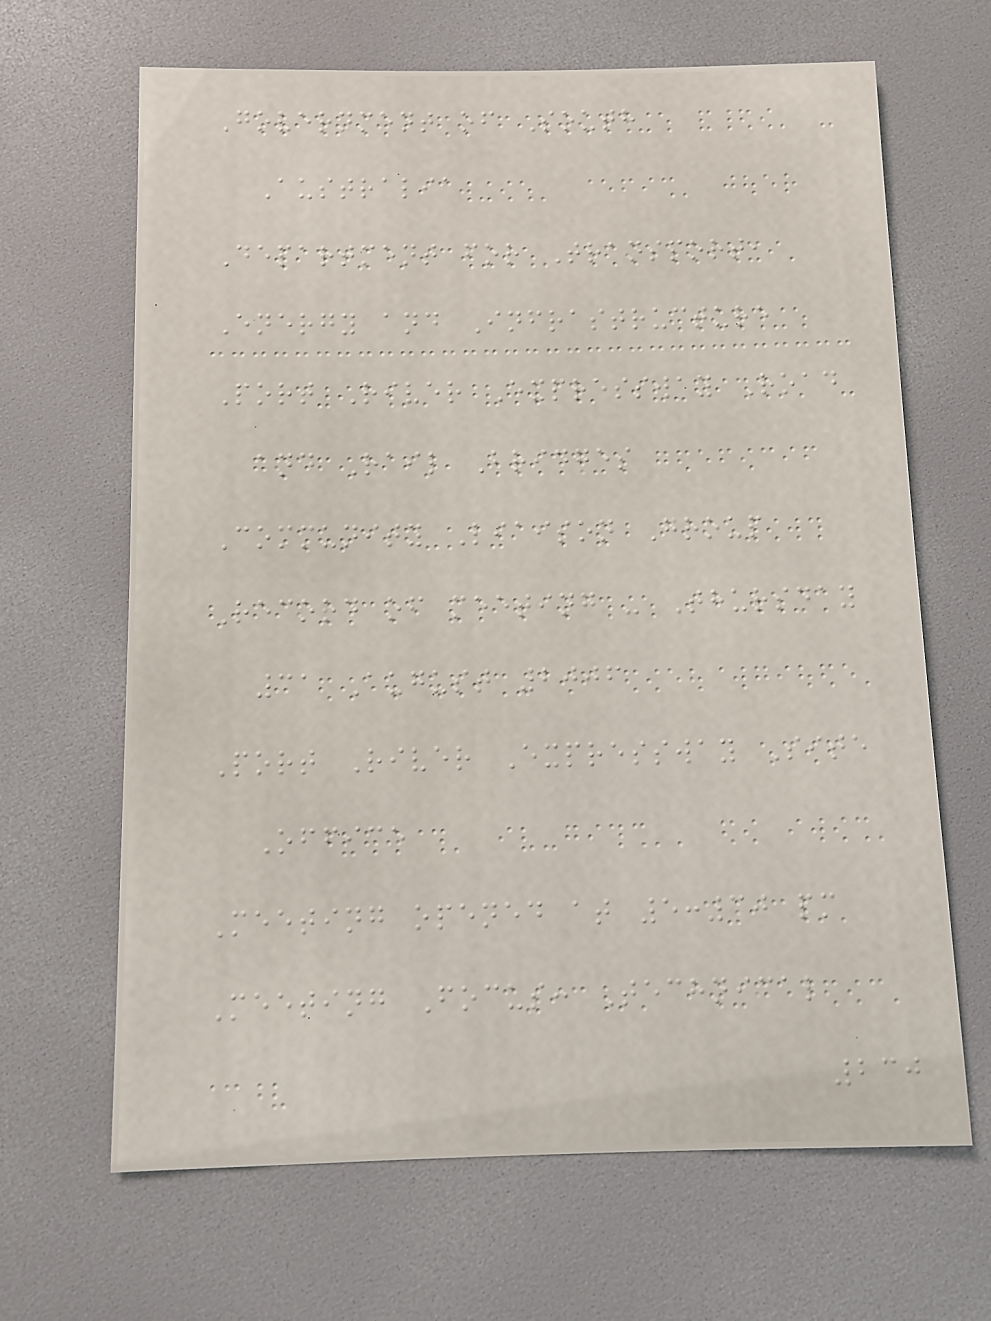Government of South
Australia
Department for Transport,
Energy and Infrastructure
Port River Expressway Road
and Rail Bridges
Community Liaison Group
Record of meeting - Thursday
31 August 2006
Port River Expressway Site
Office
Meeting opened at 5:30 pm
Meeting Focus: Technical
230
